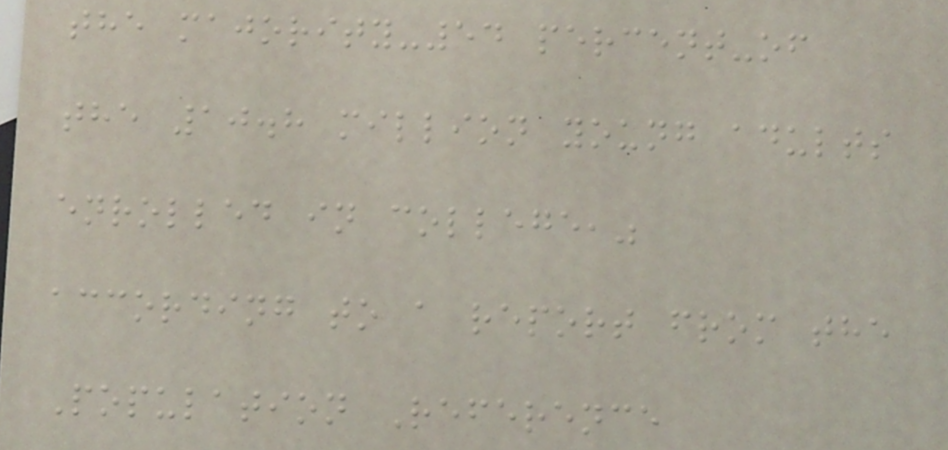the majority-54 percent-of
the 10.8 million young adults
enrolled in college,"
according to a report from the
Population Reference
